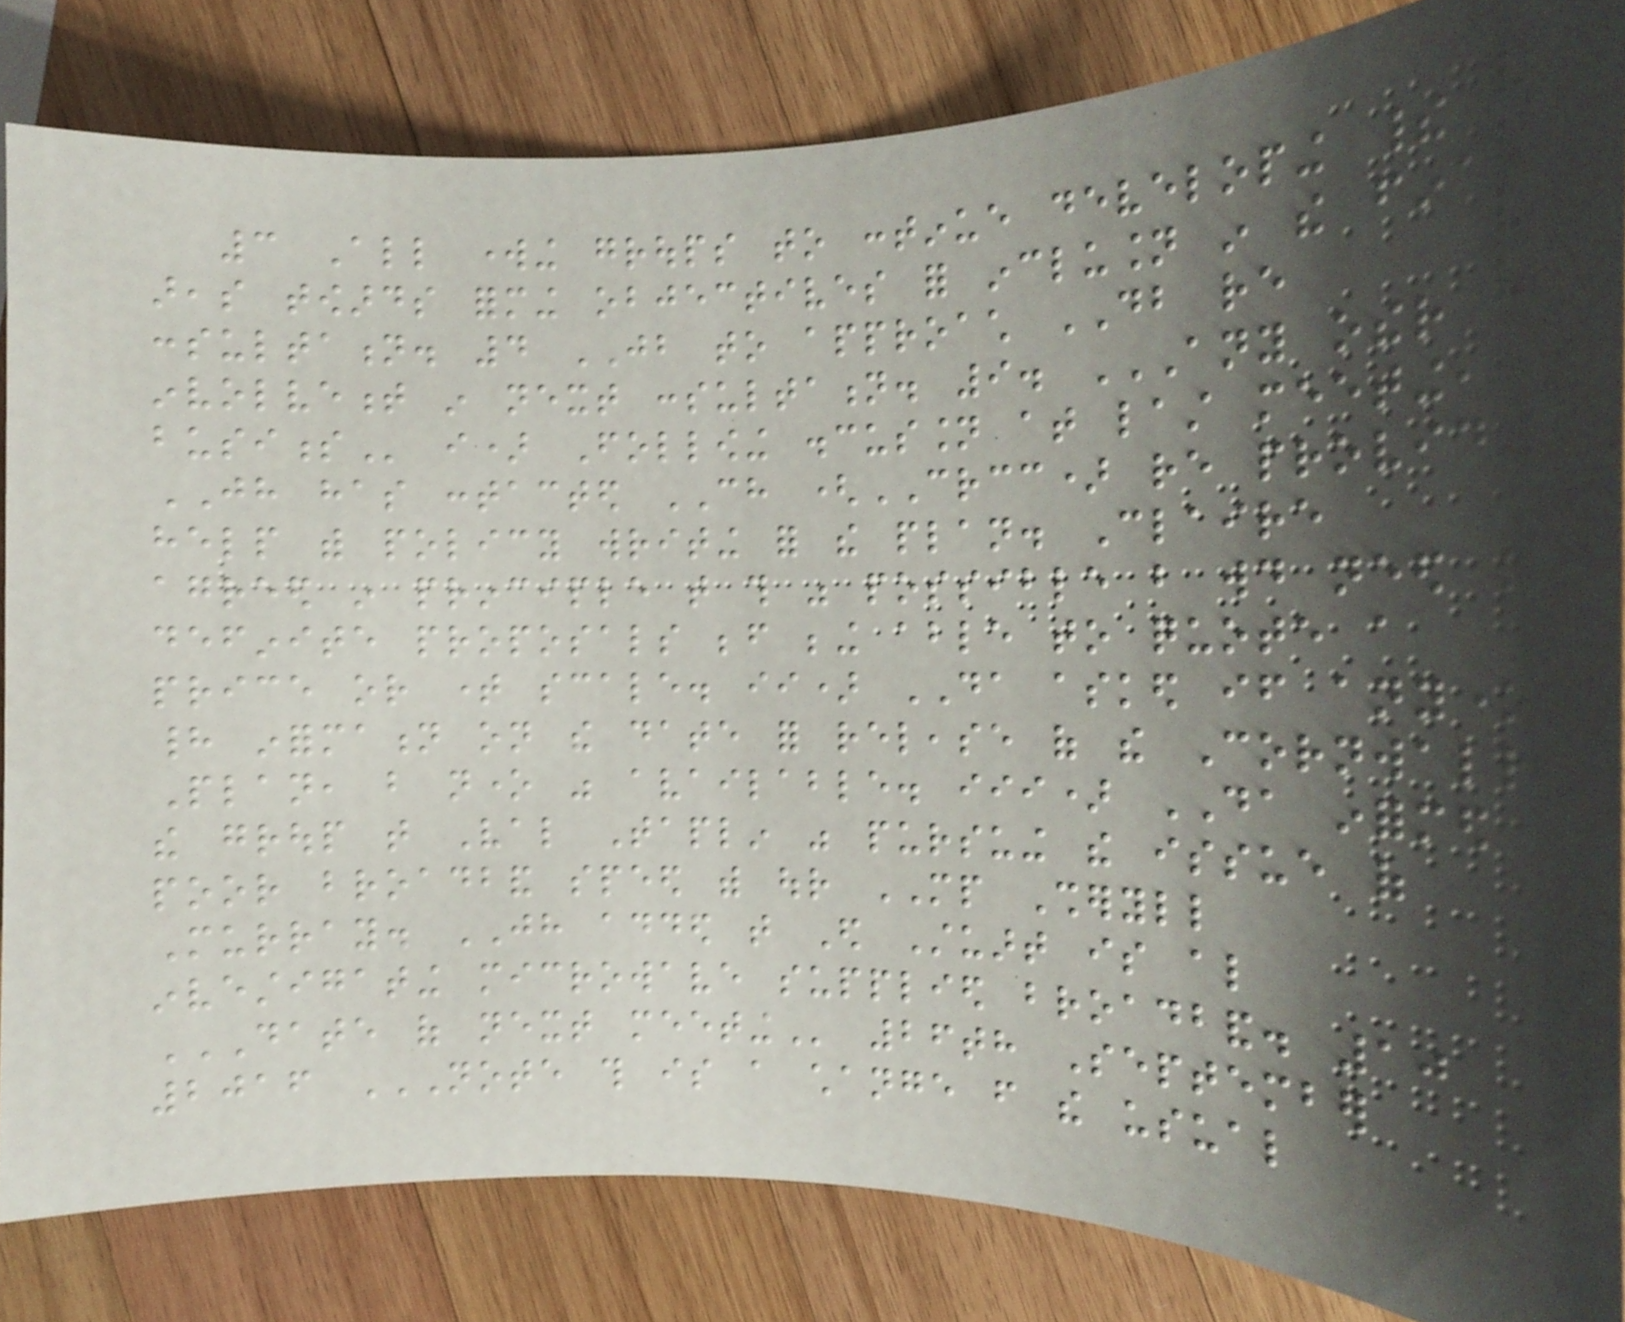3 All working groups to continue developing their
areas towards forming objectives for inclusion in the final
consultation. 4 JB to approach DB re
involvement in next consultation. 9. ANY OTHER
BUSINESS i) Following discussion at last meeting,
JH has contacted CH (CRCC) re providing
help with policy writing for the plan. Claire
agreed in principle that this was possible but would need more
definite proposals before being able to quote a
price or time scale. ii) DA asked if anyone
had information on the date for release of the Cornwall
Plan, but none was available. iii) DA informed
the group that Val Taplin was pursuing the issue of
poor broadband speed with our MP Sheryll
Murray. JH added that Ed Stuart is also
investigating microwave supplied broadband. 10
DATE OF NEXT MEETING 26th September
2016 NOTE THIS IS A CHANGE FROM THE USUAL
